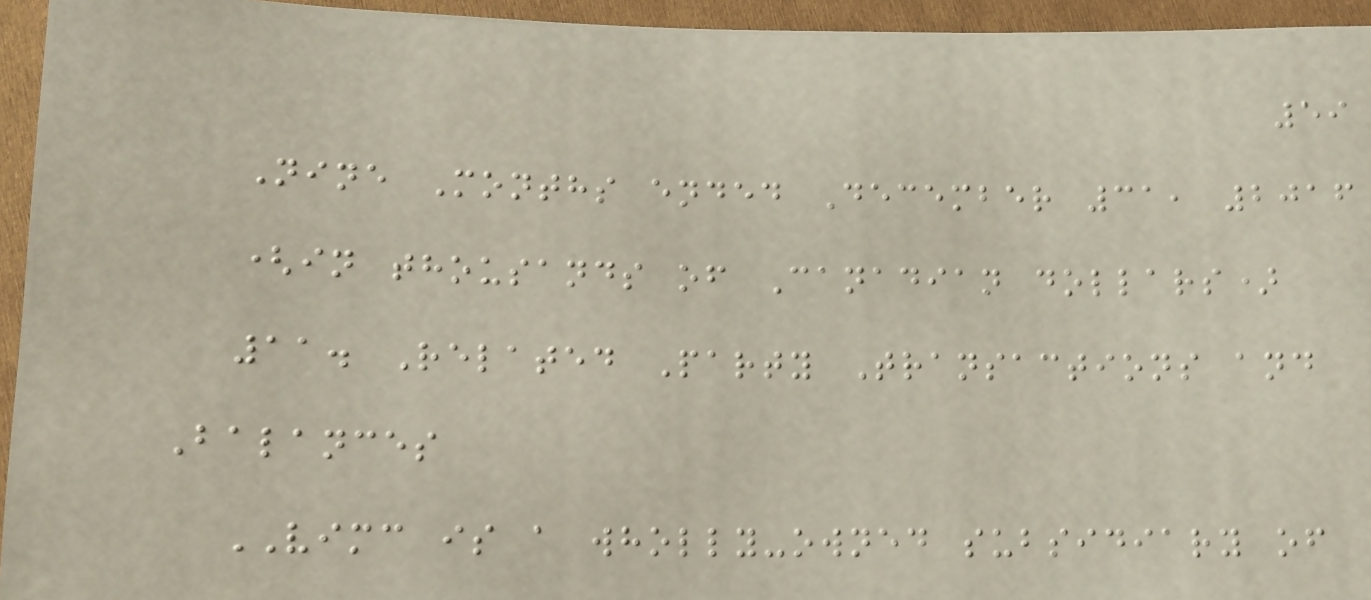59
Nine Months ended December 31, 2016
(in thousands of Canadian dollars)
11. Related Party Transactions and
Balances
VIMC is a wholly-owned subsidiary of
